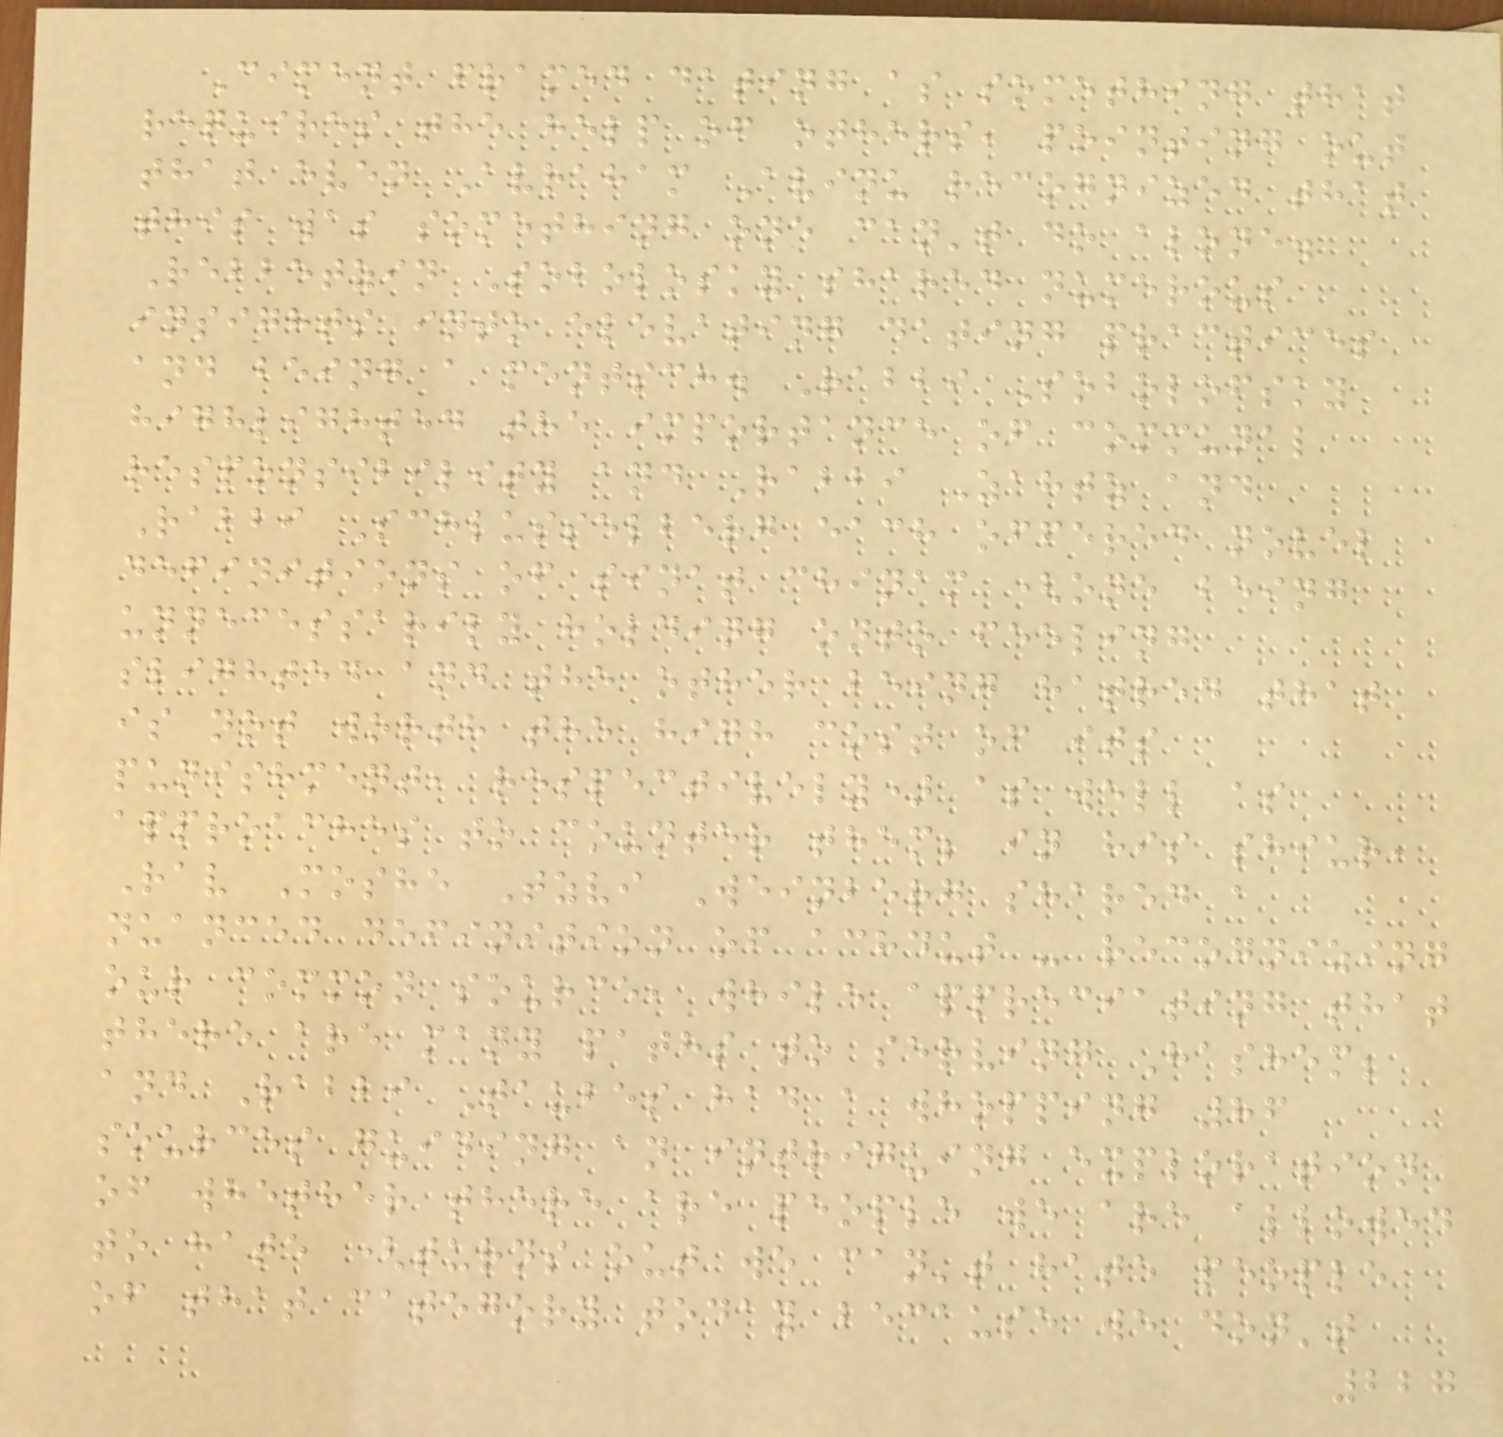Ciment framed dating as something that
requires the help of others, pointing out
that even Avraham Avinu recognized that
this was something one can't do alone.
Rebbetzin Sobolosky shared numerous
insights into elevating dating practices
and being a mentsch. Rabbi Sobolofsky
highlighted the importance of communal
responsibility and Rabbi Zahtz and
Rabbi Schlusselberg each offered novel
definitions of sinat chinam (one being
unnecessarily holding onto feeling
slighted and the other being hatred that
is not worth the high cost of its
punishment, respectively) as well as
approaches to counter them; in his shiur,
Rav Moshe Tzvi Weinberg shared a
nuanced definition of achdut - recognizing
our common source, while appreciating that
there are many paths to serving Hashem;
and Rabbi Taubes had a whopping 86
sources guiding an intriguing exploration
of whether there are people we are allowed
to hate (turns out we can't hate people
of that category today because we don't
227
